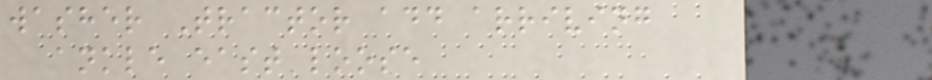washer Tractor add arriving
ankle east loose
